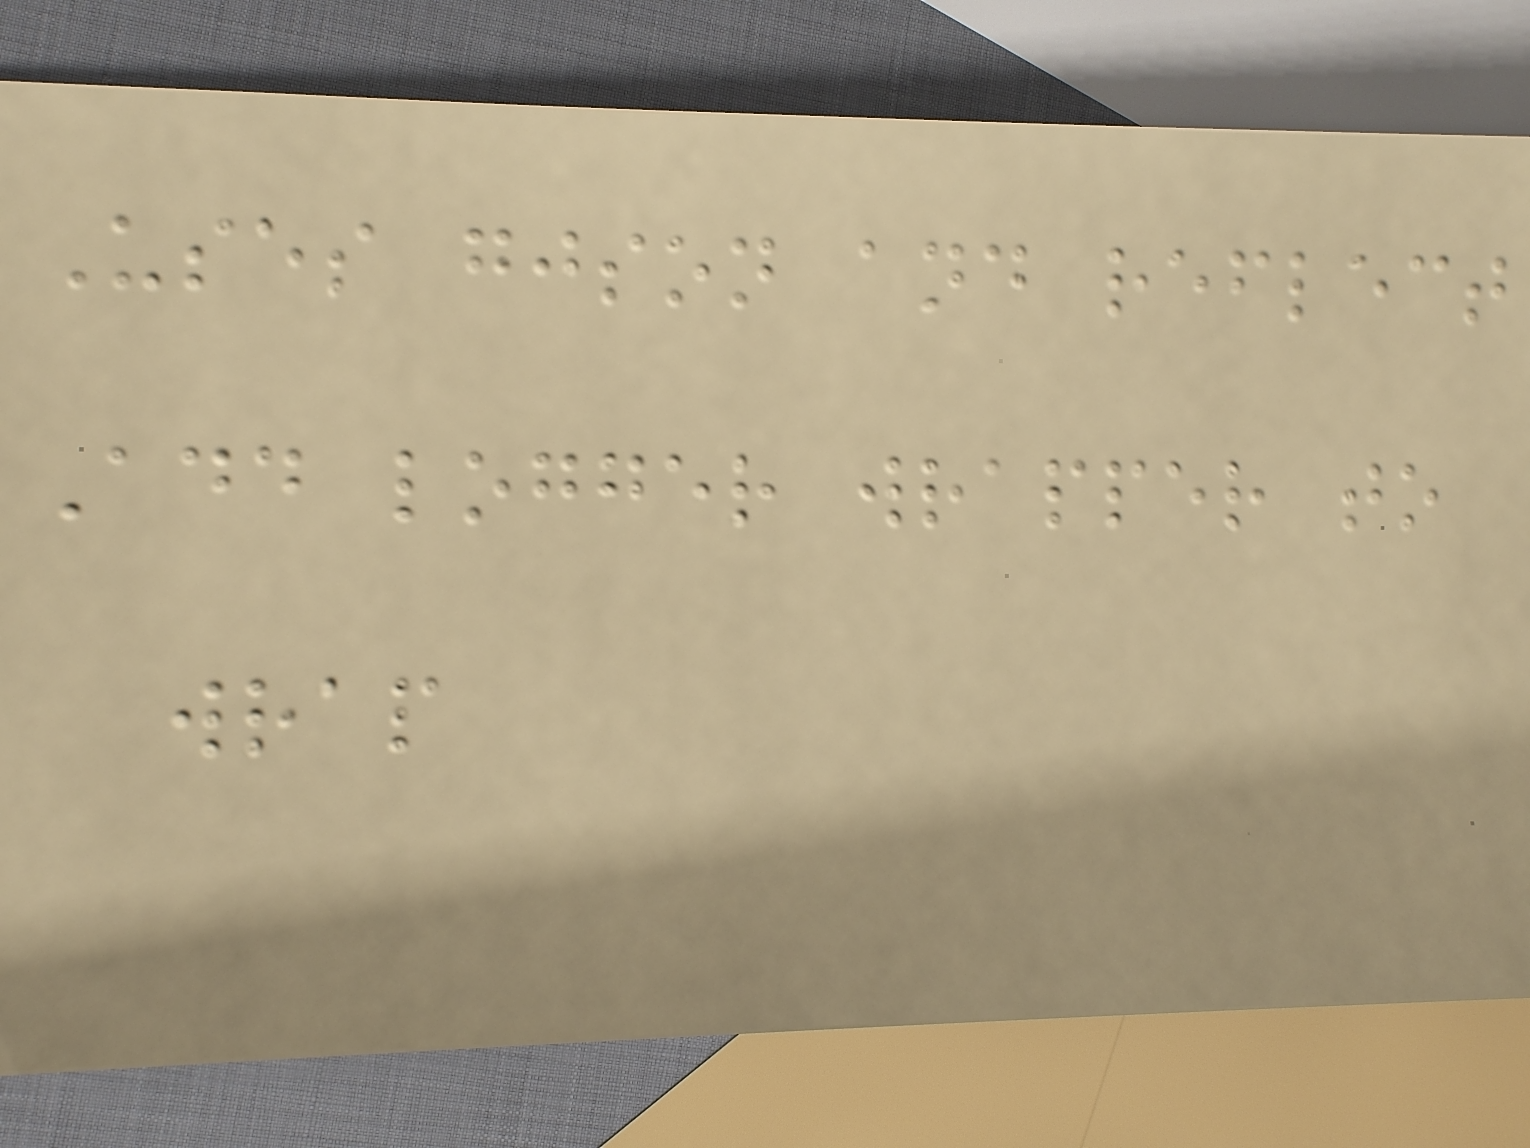Uses gjson and reflect
Add logger wrapper to
wrap
